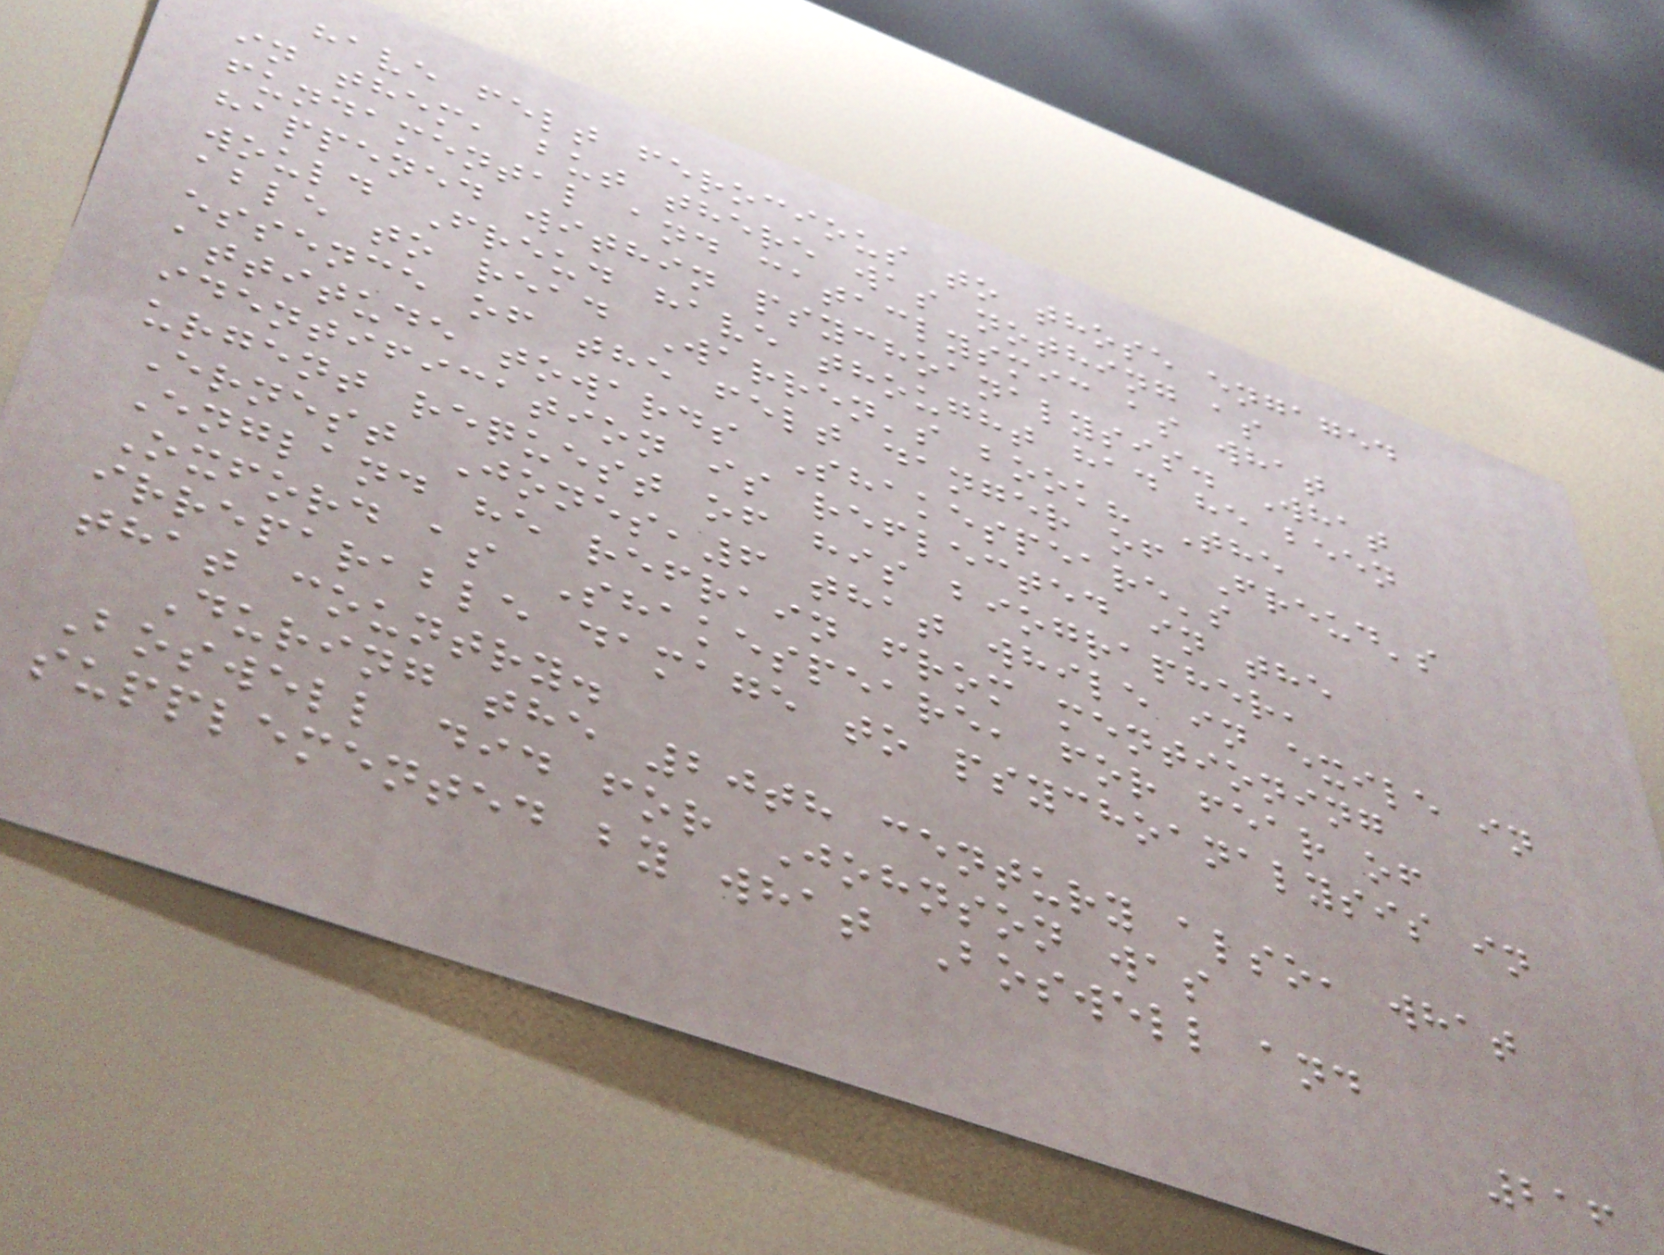have felt ferocious to those engaged
in them, but there was nothing as
fundamental and cataclysmic as what
happened within psychoanalysis. What
would Freud have thought had he been
able to read Warren's book? The
essence of the felt danger of Freud's
attitude towards Shakespeare's
identification is reflected in the
urgent request of his biographer,
Ernest Jones,6 that while in exile in
England he refrain from mentioning
Oxford as Shakespeare, for fear of
irreparable damage to psychoanalysis in
that country.
During the 20th century also, what
Boswell did for Johnson was
supplemented by what Boswell and
216
